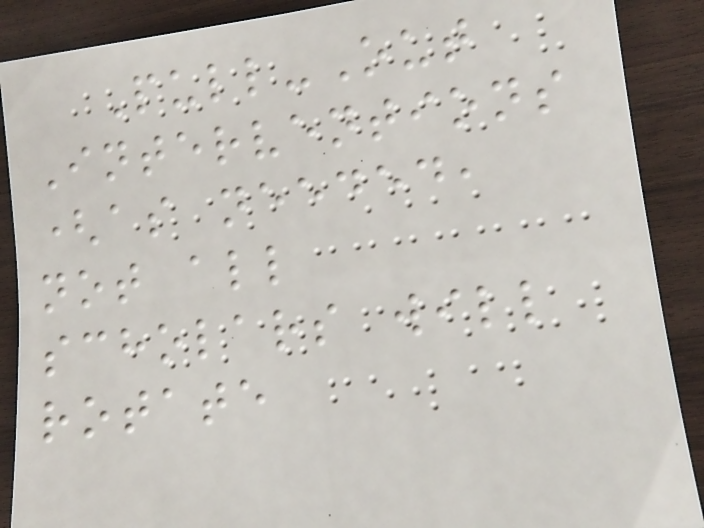Pull-Out
Interventions
(as needed,
not all
scholars will
rotate
